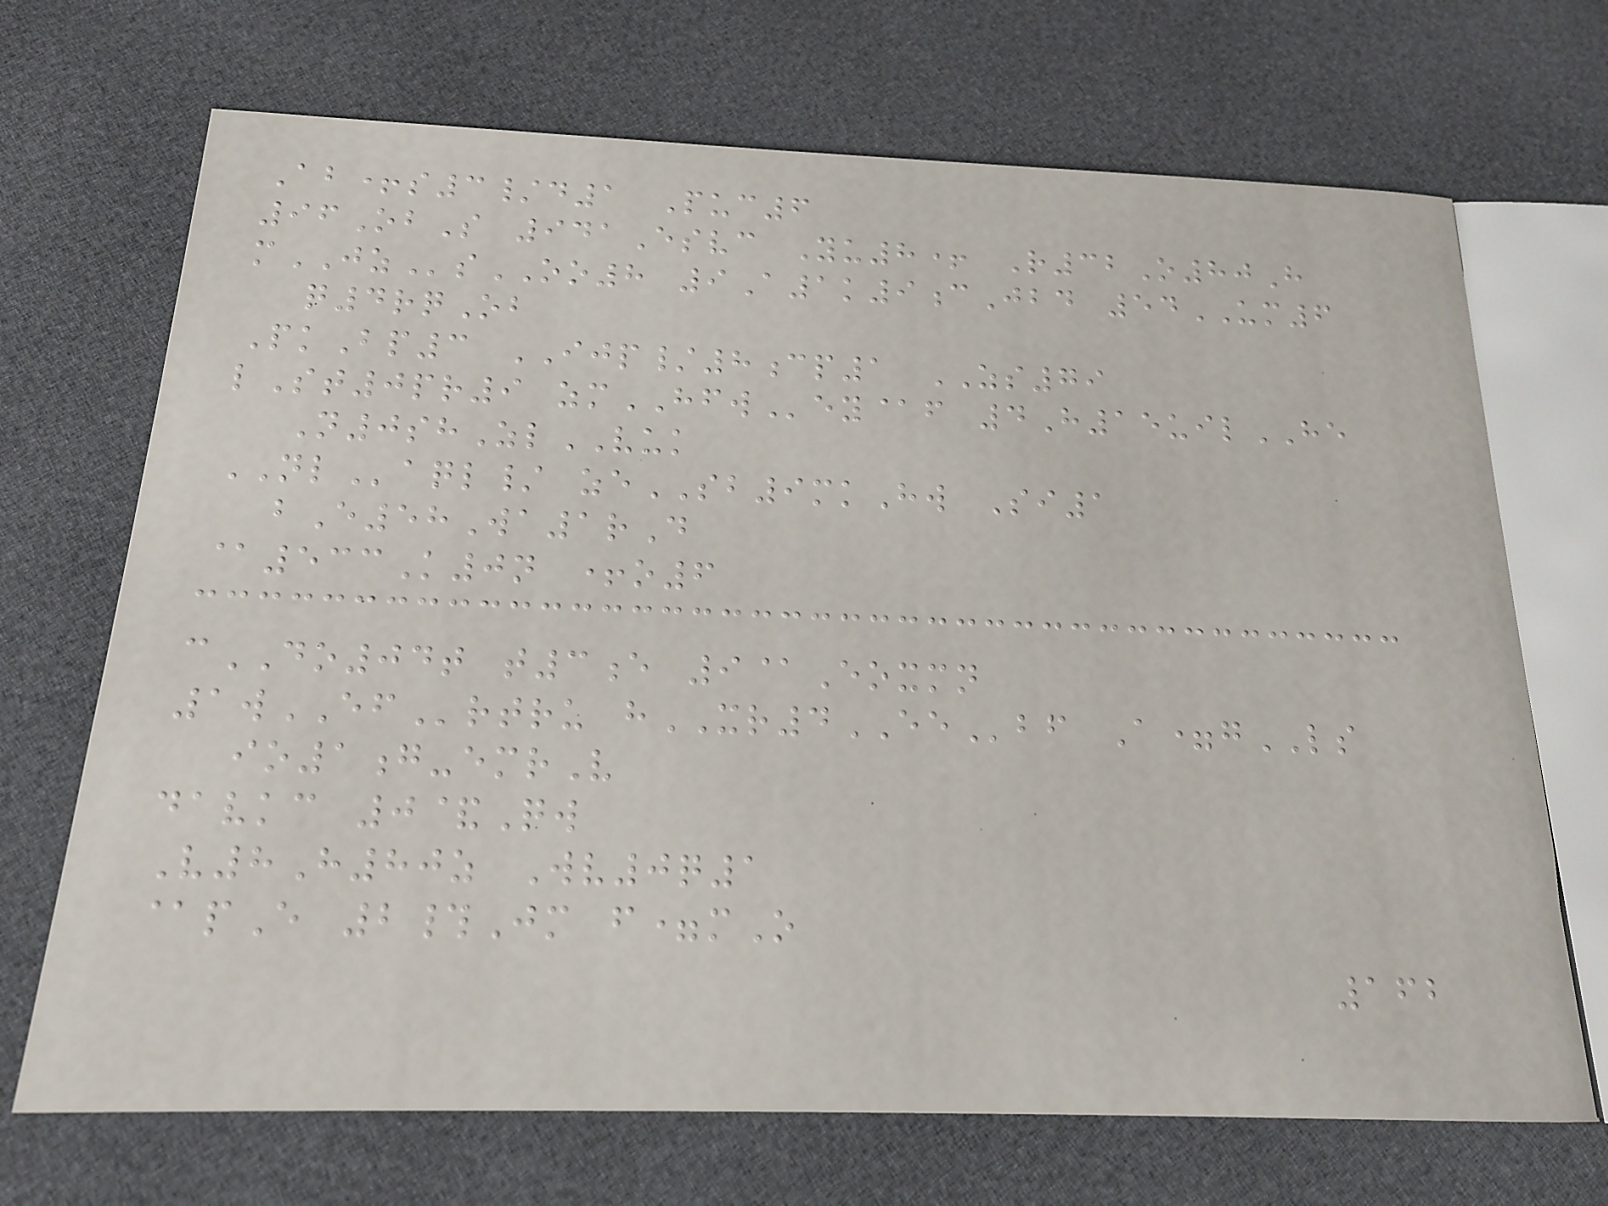Ab+s3/d1 Puc6
96ObS 941Esvc Yu8+ R32O80H
mJZsOO8 9A1k9cJbd 54UM6
q4rqOb
PkBp3 IJP/8cp1 ZS79
lSt0pr9 zmHFWey@f 4H15uilHE
N0shZlVUK
NLaql/ zeSB9mkHw Si1
bE58Wa1rD
@533K0n +o6
cDO04t t3e 9@Eoxmn
1wEFrtru hXR4EEbf A=gLS
io1g-emrV
davkc 0&Qw
V8H80z Wv0q1
@pE 2#Jm f=mO
162
